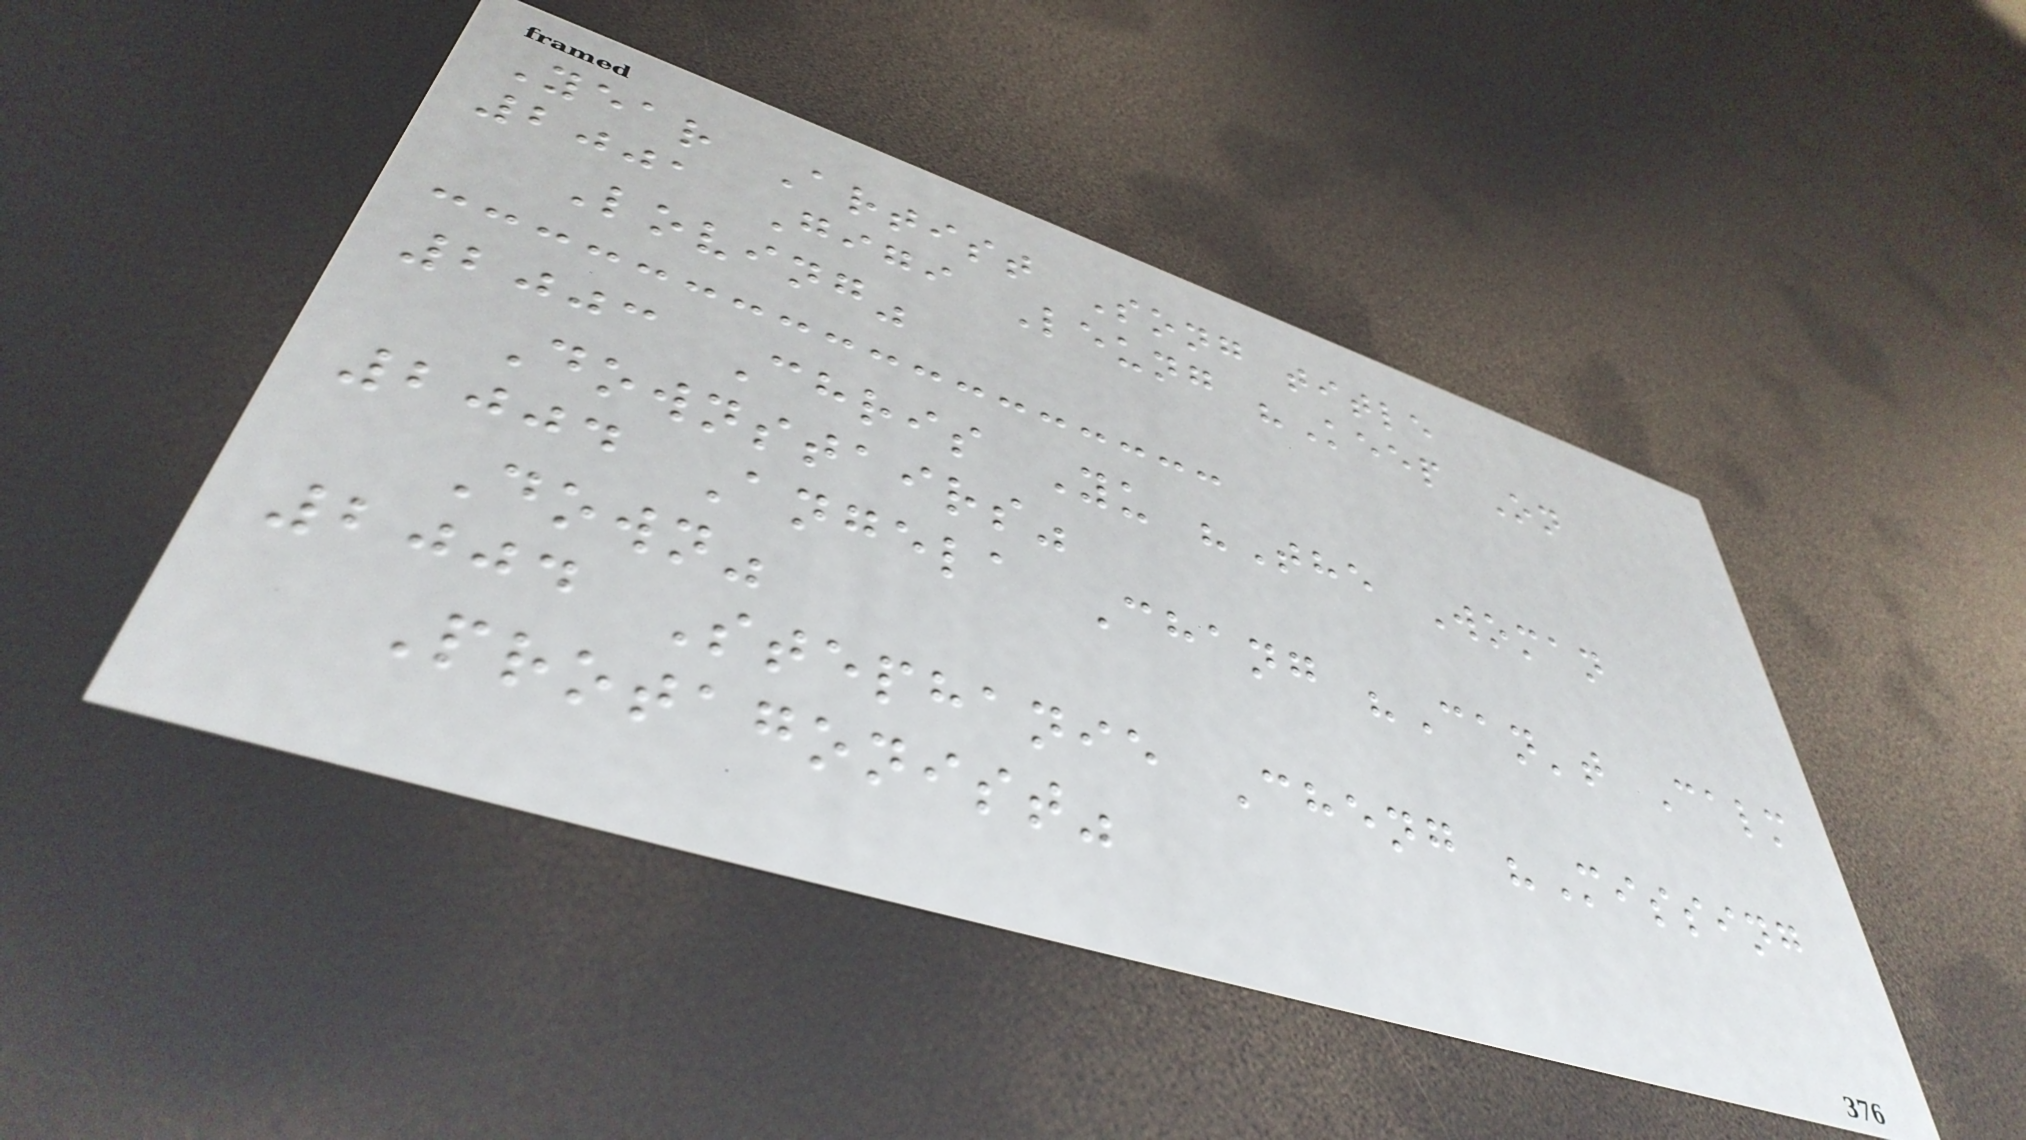Year Artist Song title
2001 Gigi Leung "Keep On
Loving"
2003 Chris Yu "The Woman
Downstairs"
2004 Angela Chang "Can't Calm
Down"
2004 Stephanie Cheng "Missing
Protagonist"
